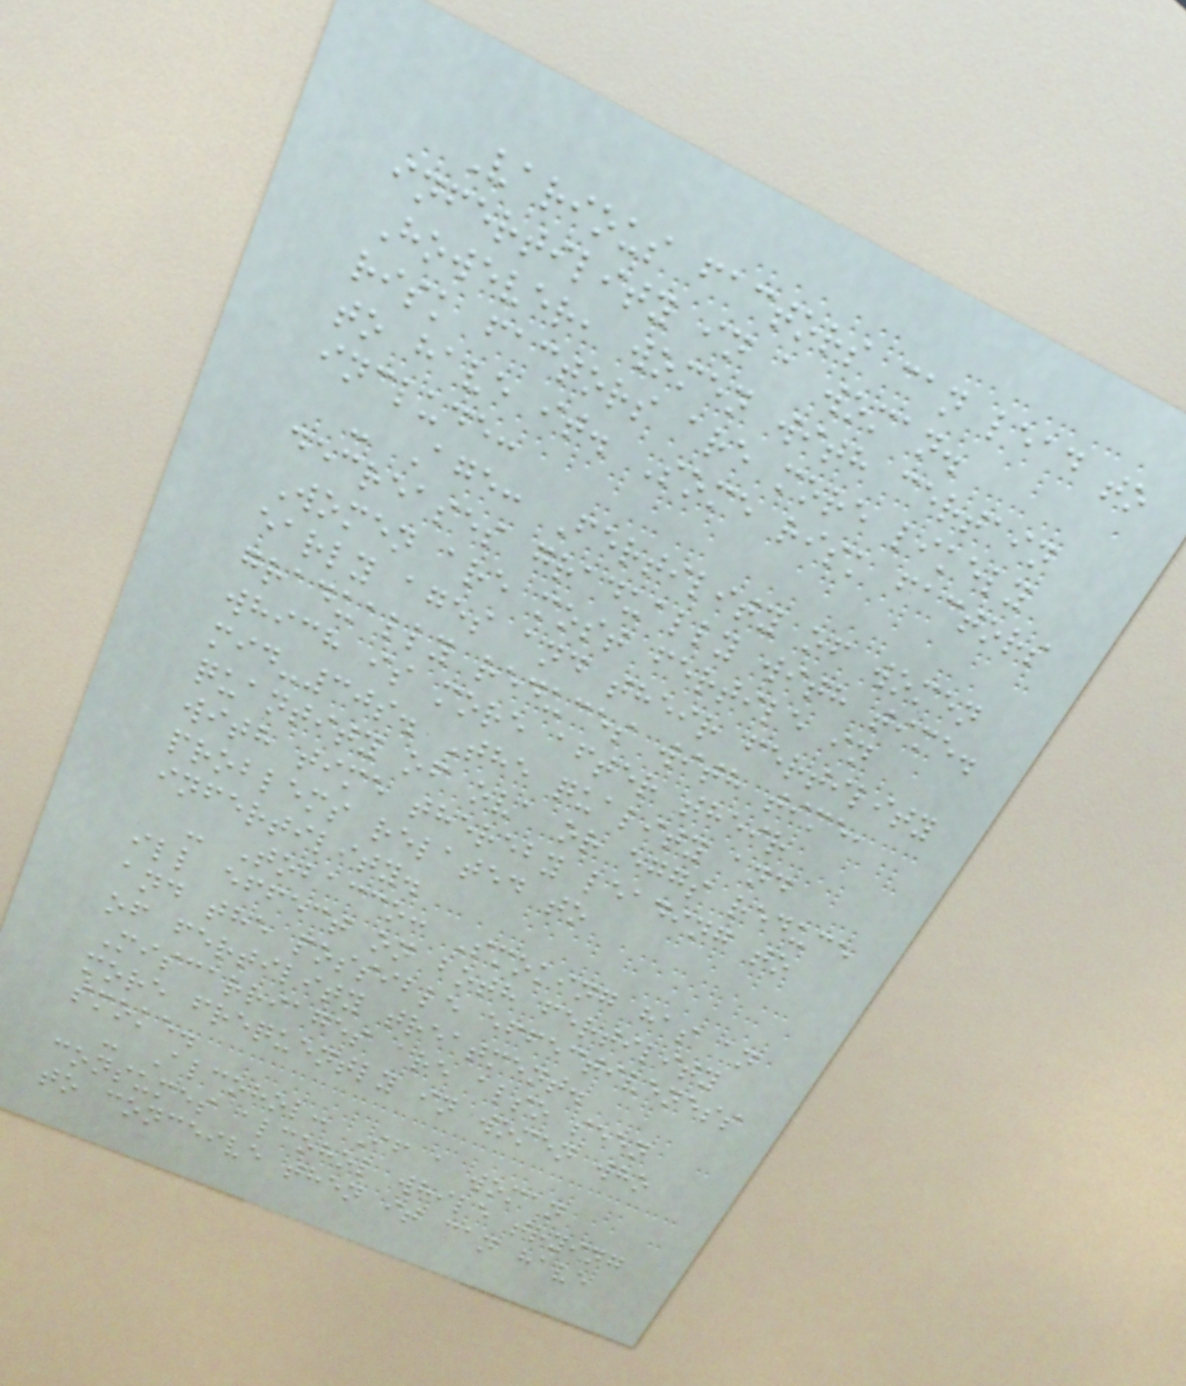Various factors can lead to
infertility in a woman.
However, women with certain
risk factors are more likely
to have it. Some risk factors
include:
- Age: Fertility of women
decreases gradually with time.
Women are most fertile in
early ages and their fertility
gradually reduces with time,
which is more after their
mid-30s. The quality and
quantity of ova or eggs reduce
with time thereby leading to
problems related to
infertility.
- Tobacco: Smoking has an
ill effect on both fertility
and the possible effectiveness
of fertility treatment.
Miscarriages are also seen
more frequently in women who
smoke.
- Alcohol: If a woman
consumes alcohol while trying
to conceive then it can have
